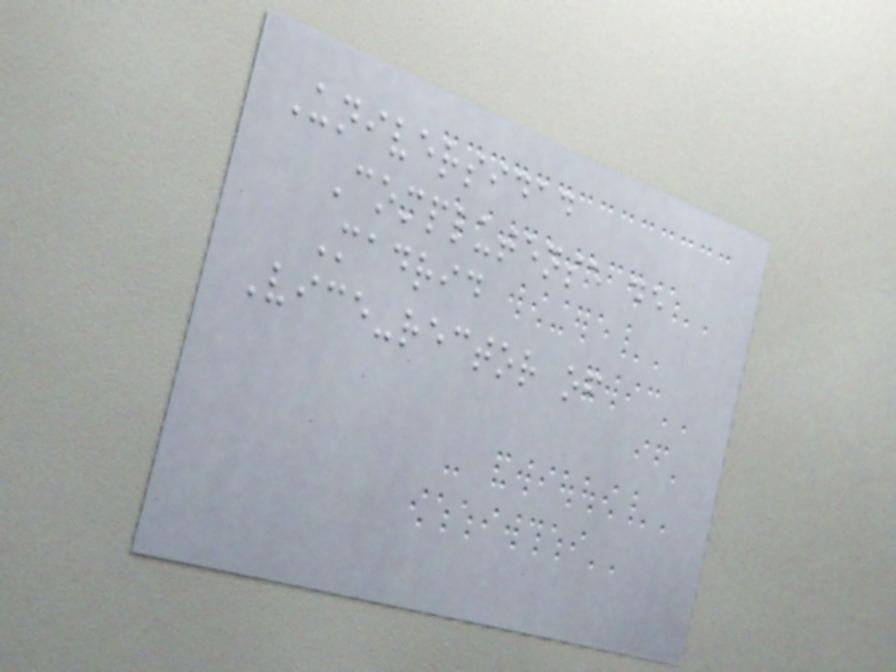Universidad
Complutense de
Madrid
Vice-rector of
